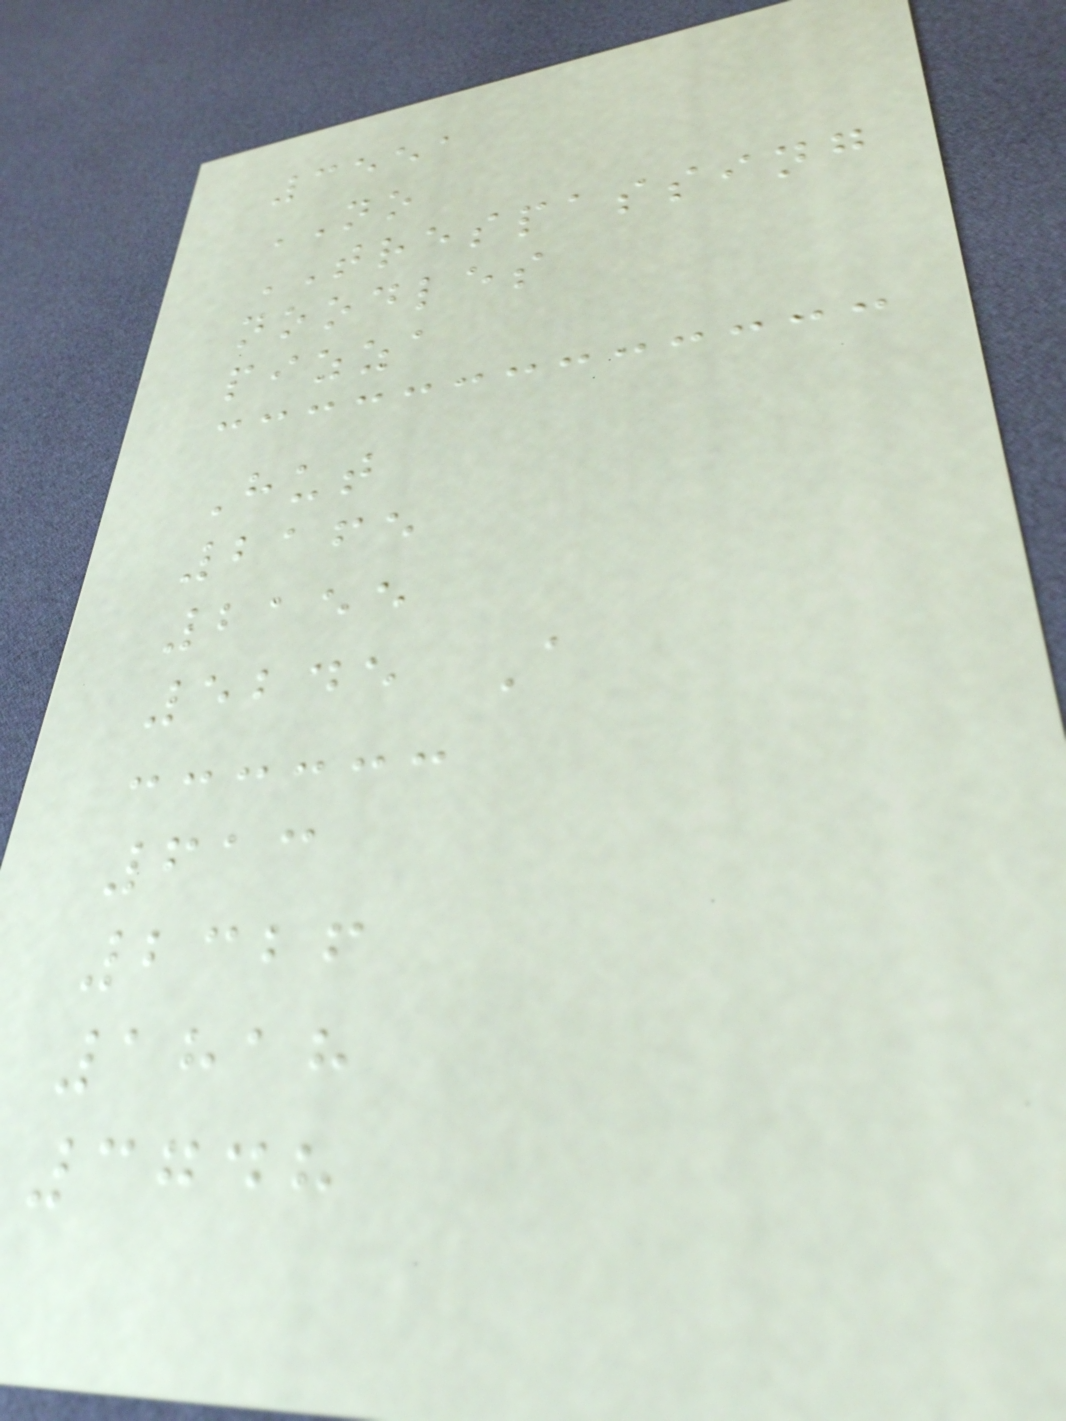3551
NO
TRESPASSING
noodles
pizza
Hut
2165
2155
5245 A
613
2326
1818
3748
